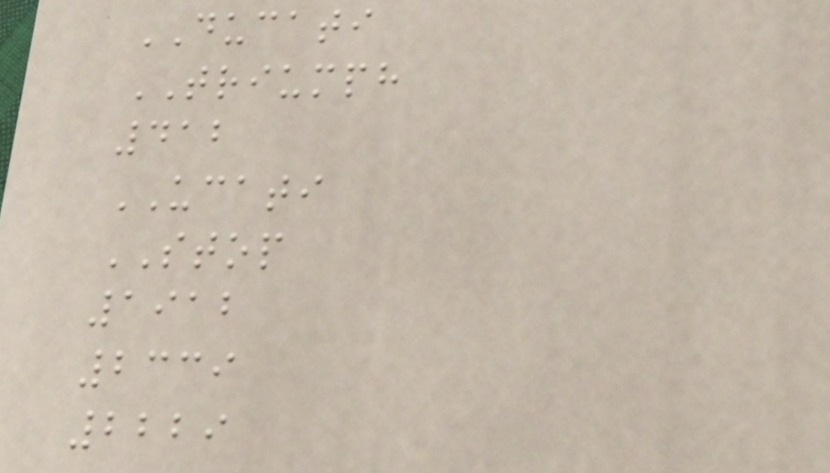DUCATI
TRIUMPH
412
UCATI
STOP
1912
2339
2229
